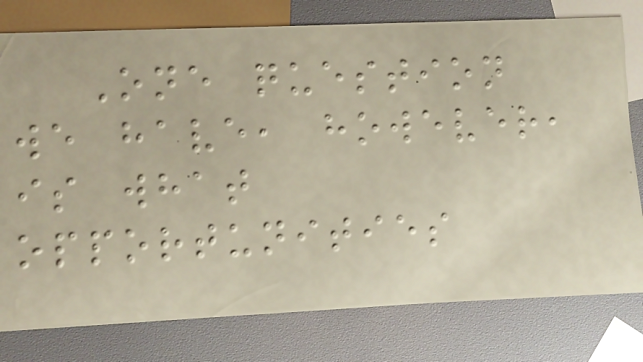One question
we have, however,
is what
opportunities
